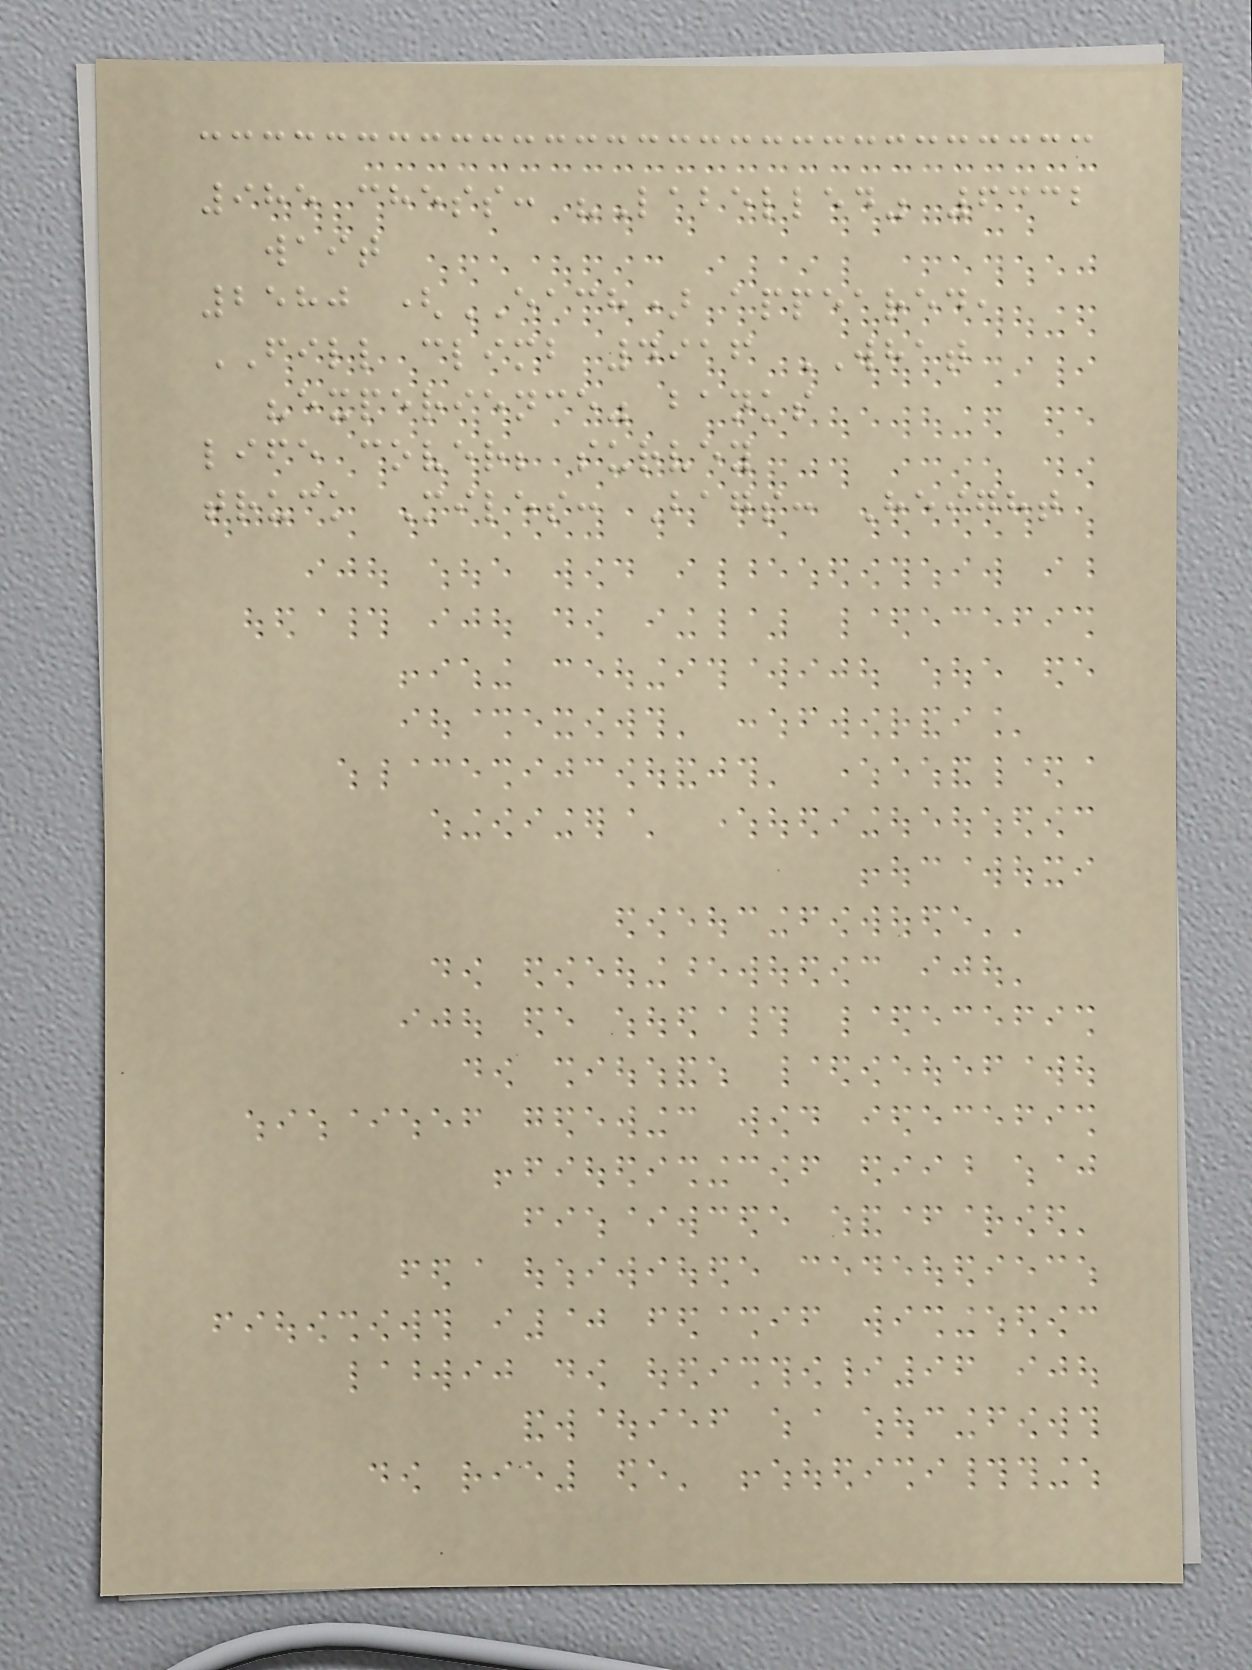985 chess: "Labelled" 6332
wait
2580 (EACH) appeared,
FILL climb 4916 WHAT
"experience" banks
life cover; survey
truck Miles: Bags: Height
